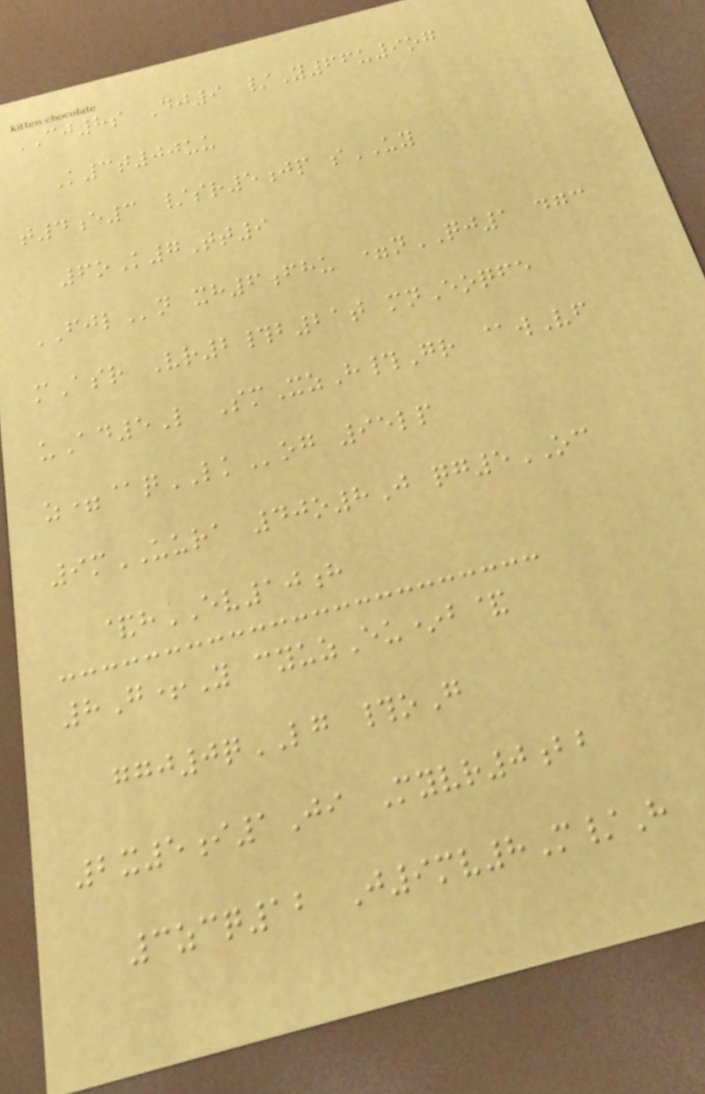CJ8s Dj9 /Y66u9og
K3t00uu
t4e3 /sr5jp sUY
6oK7Tt9
FJLn xh6fhu =nQJ1 dgc
mAsr Vr2#b21t mnEoqfe
uAd5L SmXzH#Gr @wVf
z=@qLKog 95lp
9mUURA 40o8J qg5OC
&hEV10h
8G+Y cyuzEu*b&
ggj0qLG #oG
2x5i1Ji Myvr0bb
3zcq12 J9mv8M/H
